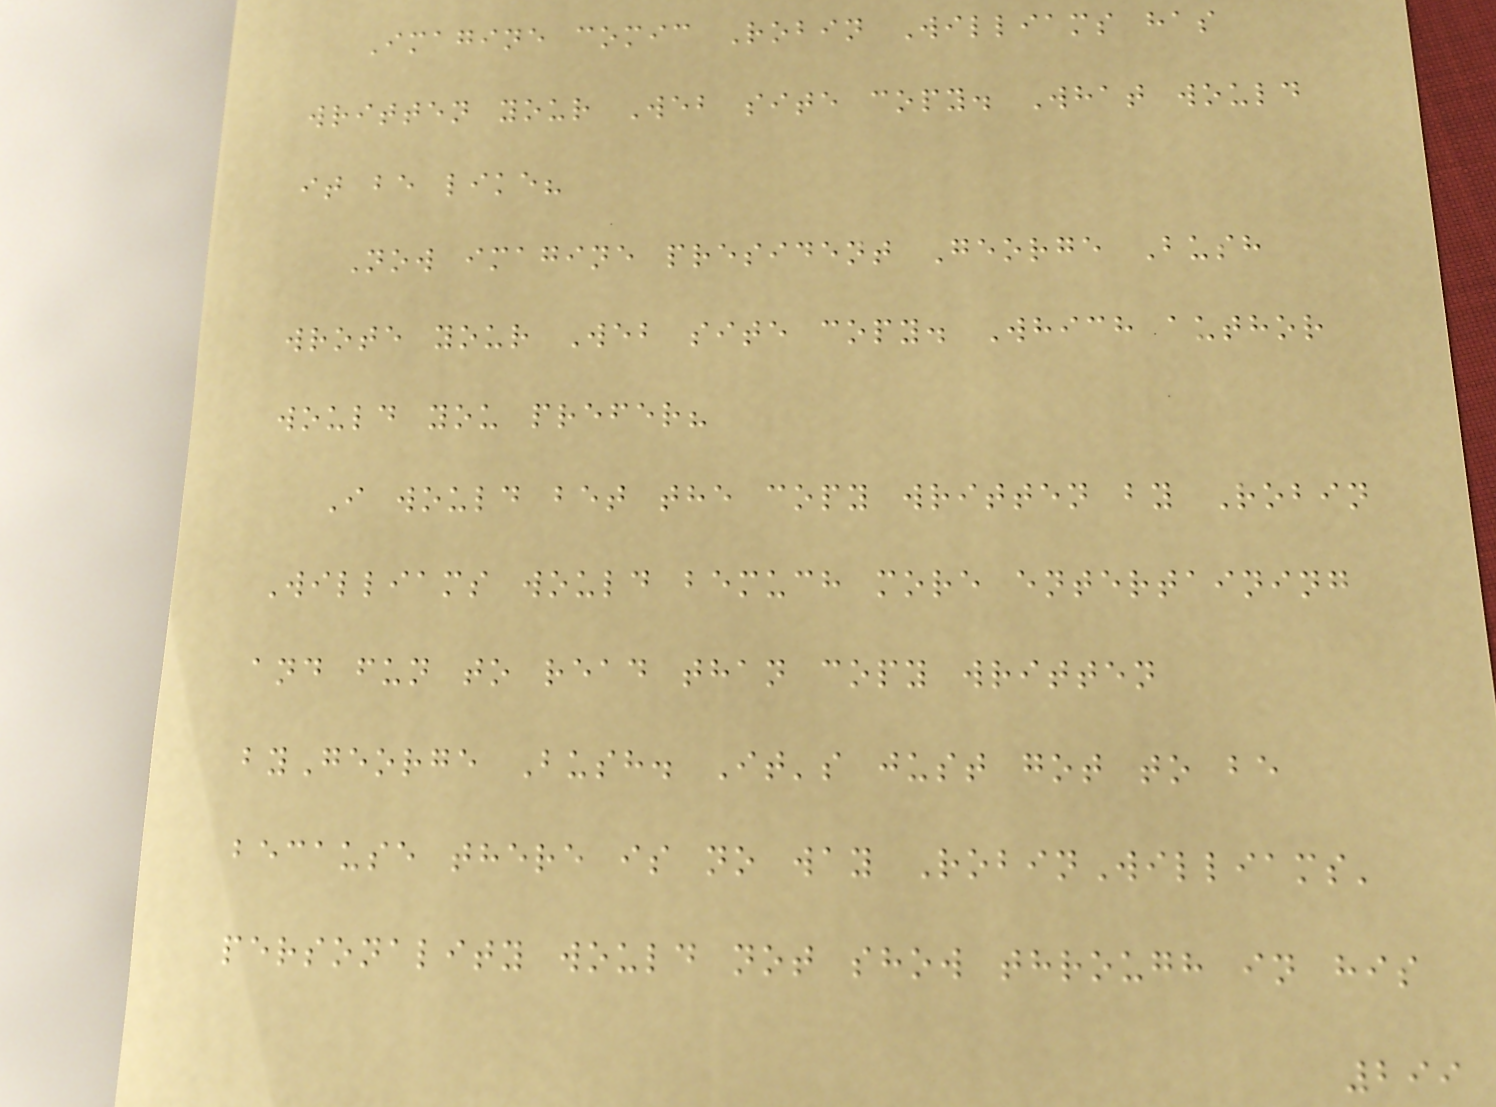Imagine comic Robin Williams has
written your Web site copy. What would
it be like?
Now imagine president George Bush
wrote your Web site copy. Which author
would you prefer?
I would bet the copy written by Robin
Williams would bemuch more entertaining
and fun to read than copy written
byGeorge Bush. It's just got to be
because there is no way RobinWilliams'
personality would not show through in his
299
